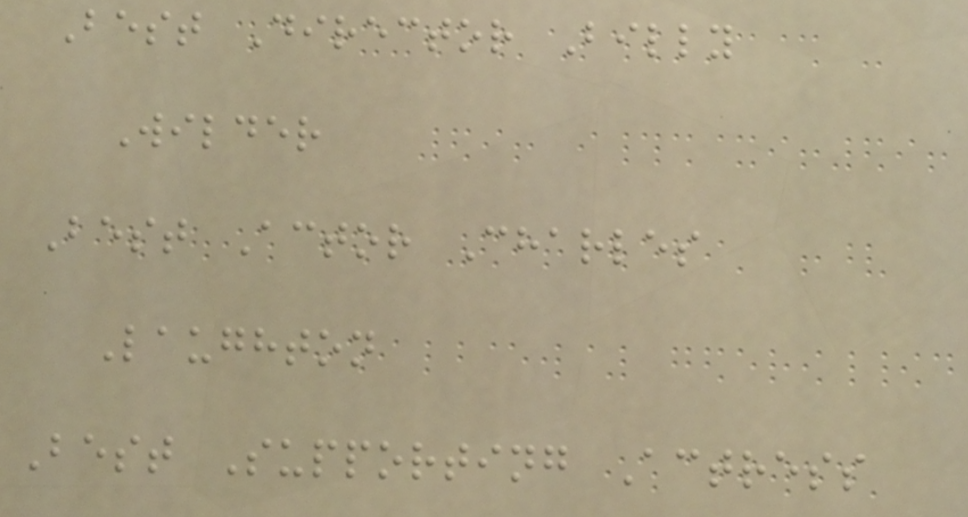Best Director Billy
Wilder
Best Actor Charles
Laughton
Best Supporting Actress
